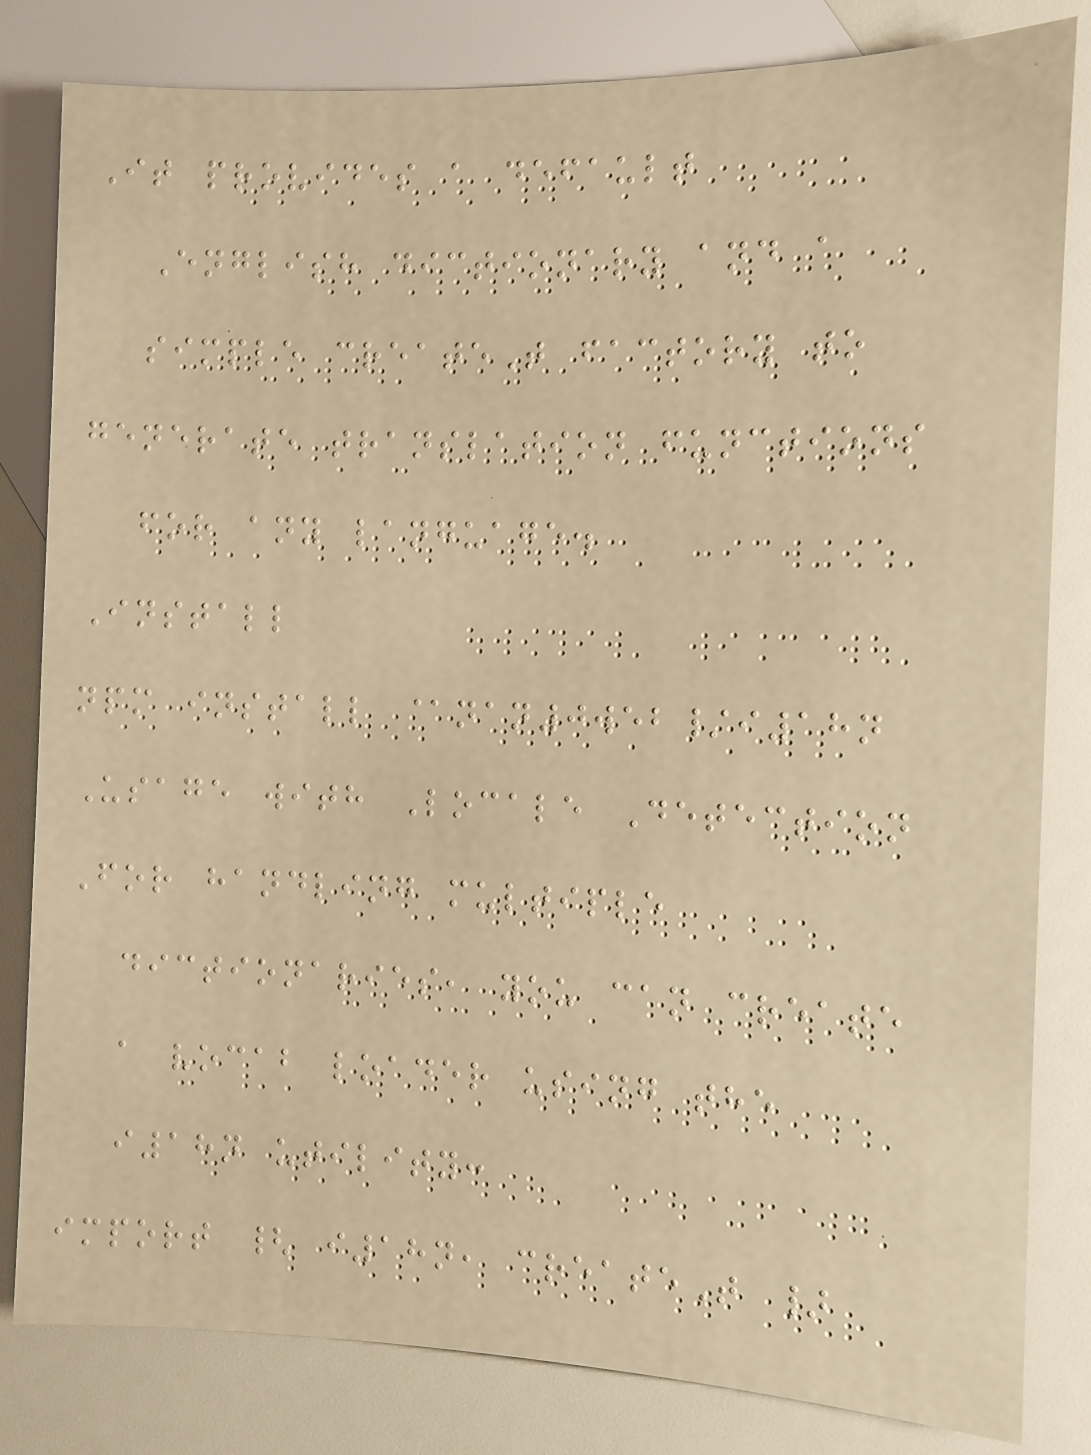It provides a default
English dictionary and a
simple createT factory to
generate translation functions
for any language.
Install
npm install @nan0web/i18n
Usage with Locale Detection
For handling multiple
dictionaries, you can create
a vocab loader using the
i18n utility:
import { i18n, createT }
